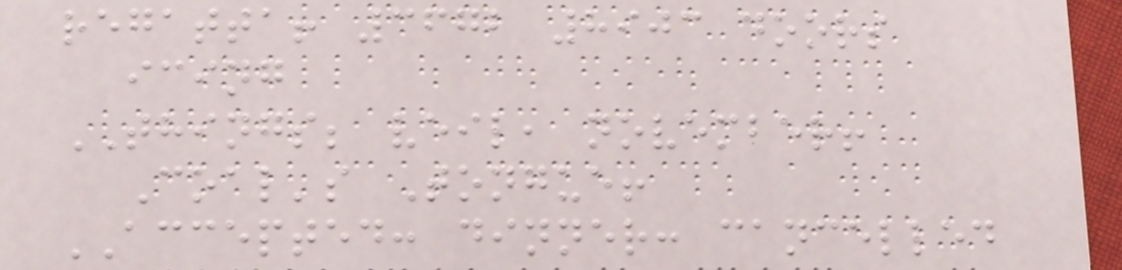regatta! 3672 8903 doors
icing
THINGS; veil, november!
Coal's Tongue!
ACCEPTED: dinner: cancelled
